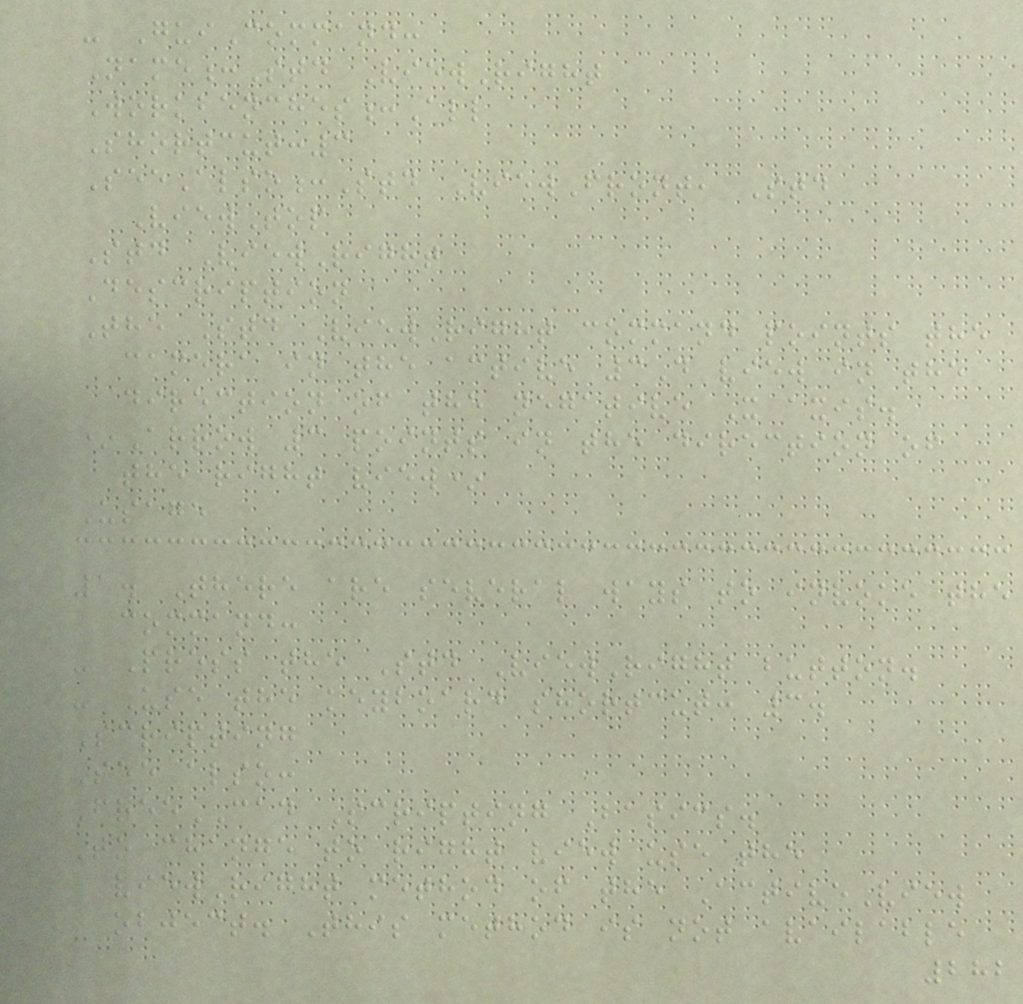- GuiCommand:
Name:Std ViewRight
Workbenches:All
Shortcut:3
SeeAlso:Std ViewFront, Std
ViewTop
Std ViewRight
Description
The Std ViewRight command points the
camera in the active 3D view in the
direction of the negative X axis.
*Arrow 3 points in the direction of
the right view*
Usage
1. There are several ways to invoke the
command:
- Press the Std ViewRight button.
- Use the keyboard shortcut: 3.
Scripting
See also:
FreeCAD Scripting Basics.
To change to right view use the
viewRight method of the ActiveView
object. This method is not available
282
